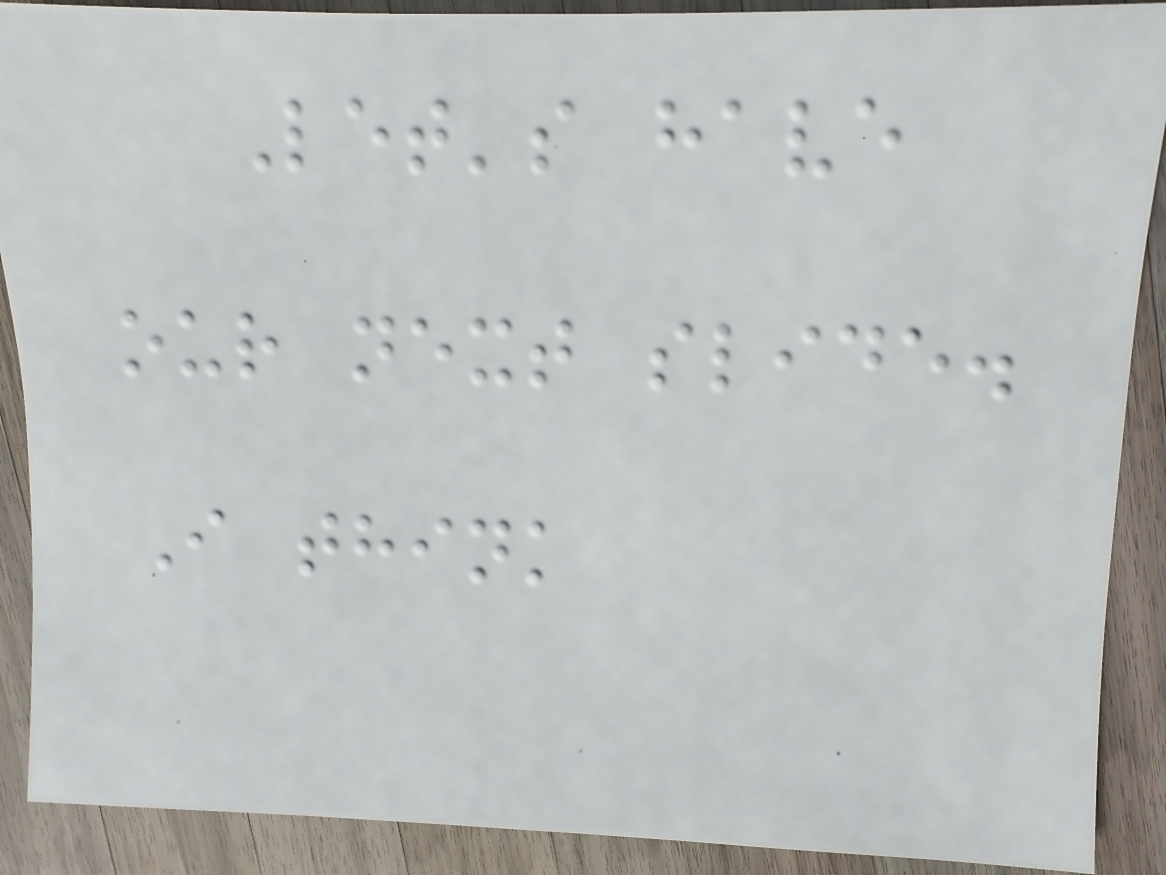Let's have
our next slide.
I think
